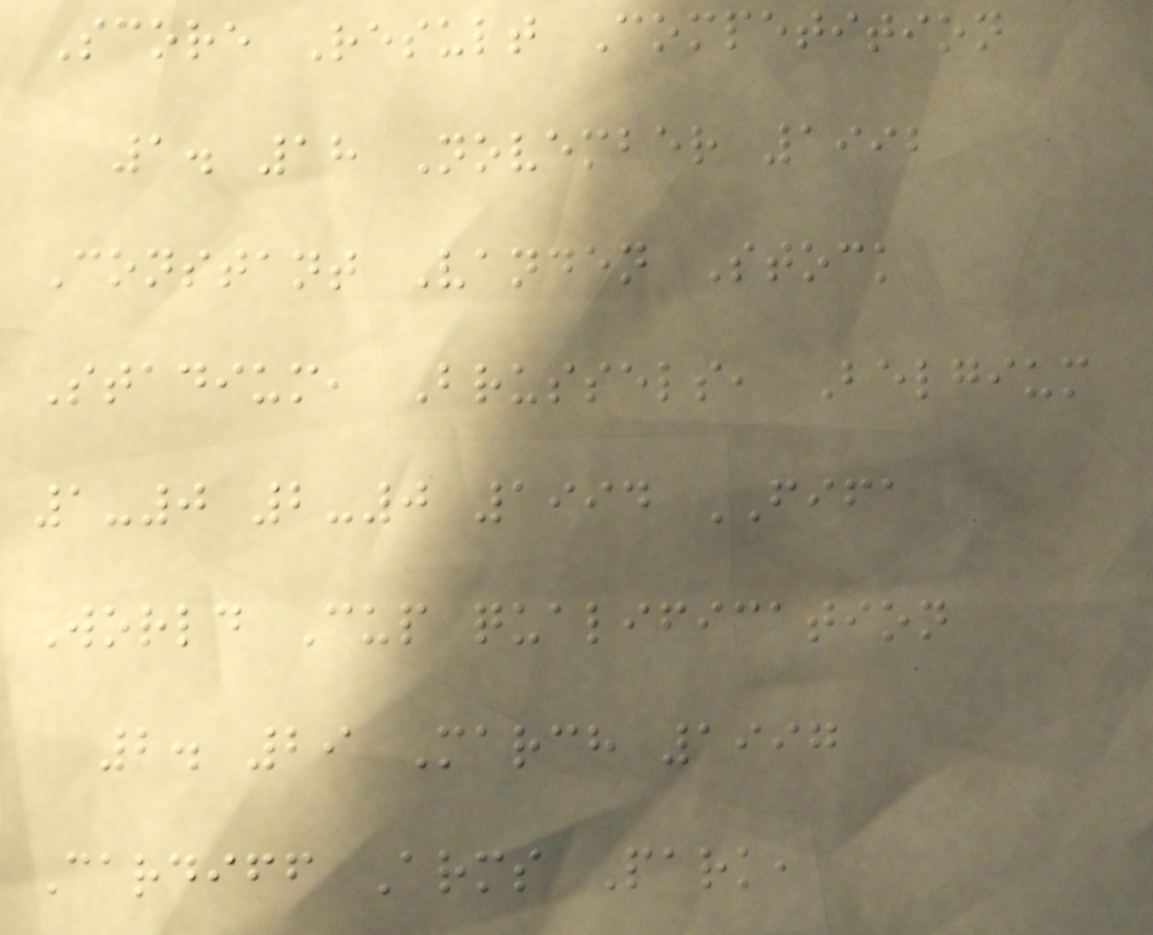Score Result Competition
1. 18 November 1992
Constant Vanden Stock
Stadium, Brussels, Belgium
1-0 2-0 1994 FIFA
World Cup qualification
2. 29 March 1997
Cardiff Arms Park,
